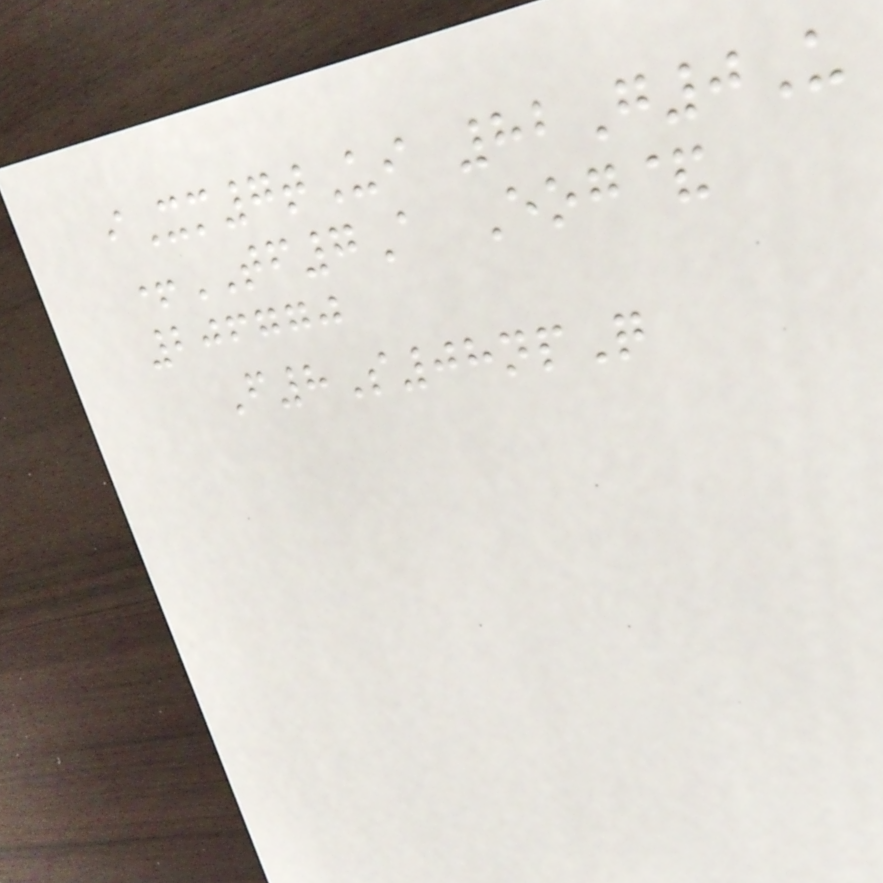iXm7tUi 82G0U
+TF7A Eog&
206770
F8S08npQ
